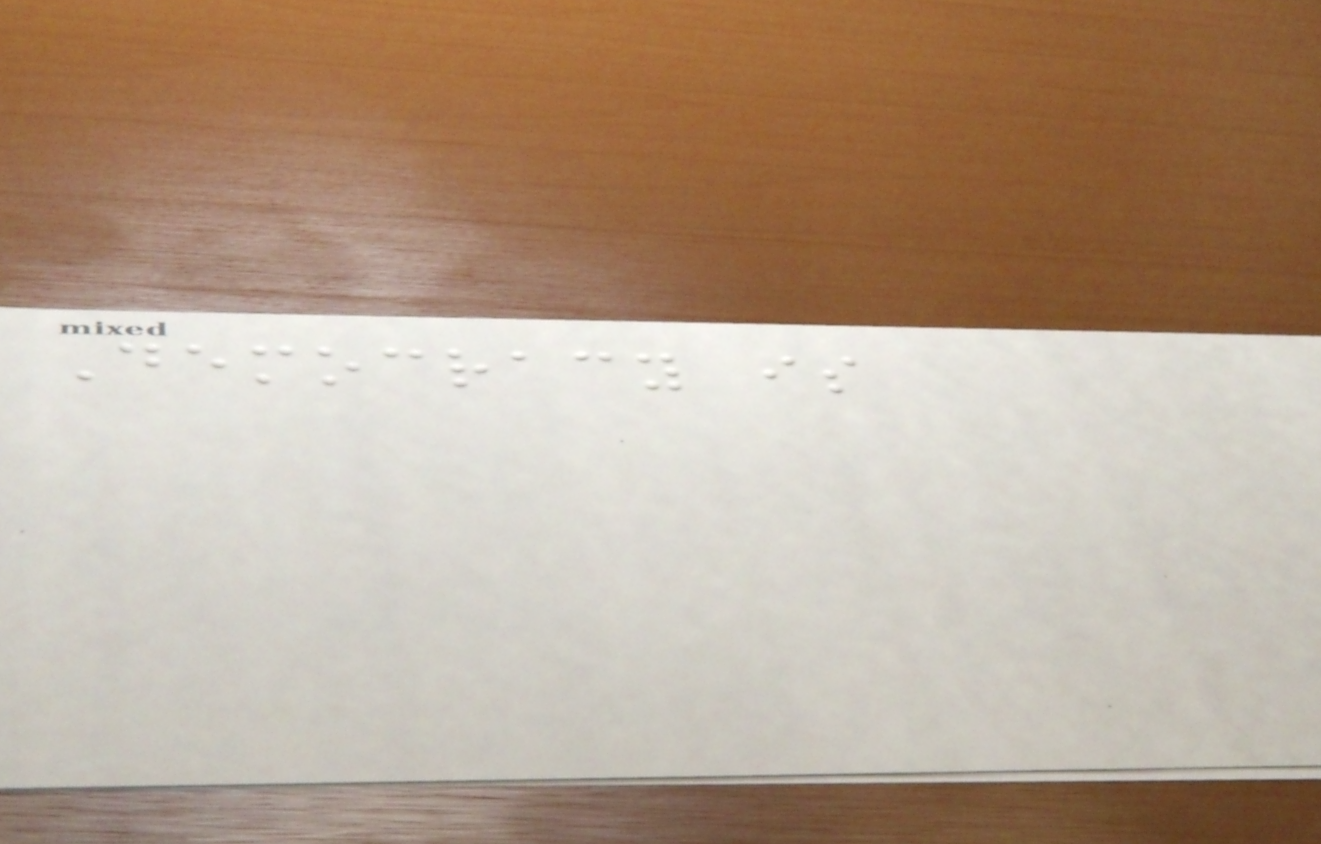Democracy is
